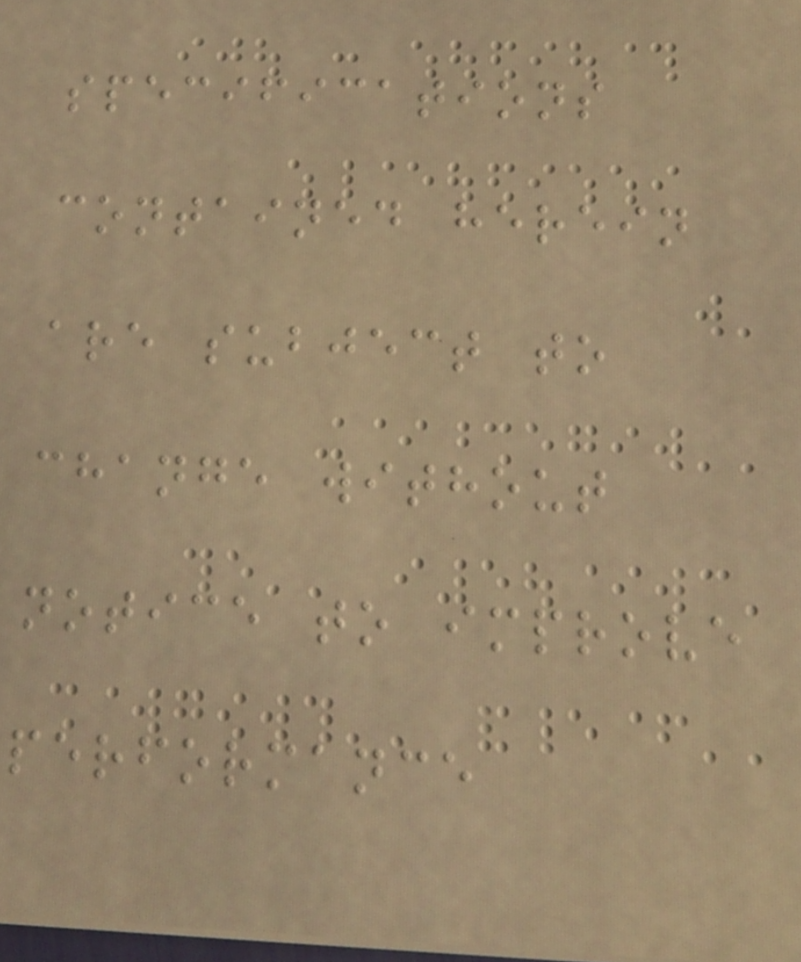specifications
contained herein
are subject to
change without
notice to improve
performance
